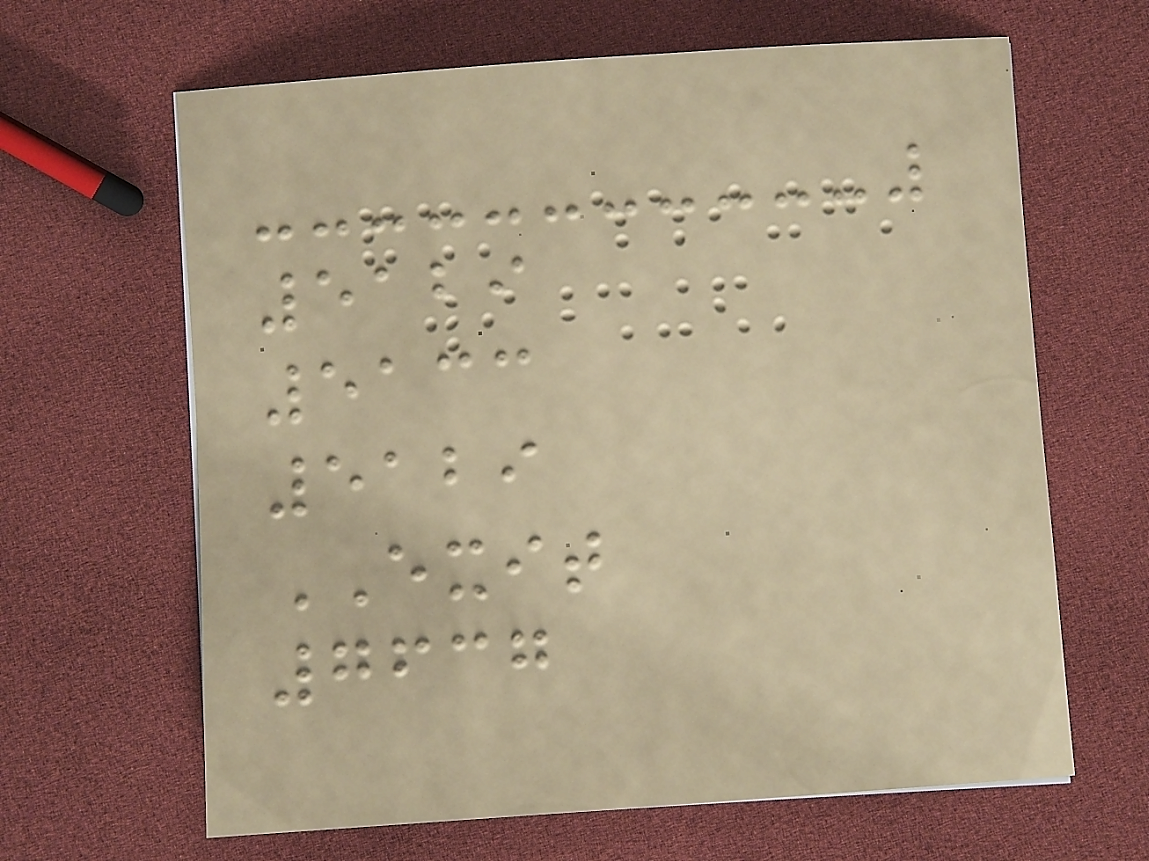5129
5133
5129
EXIT
7637
